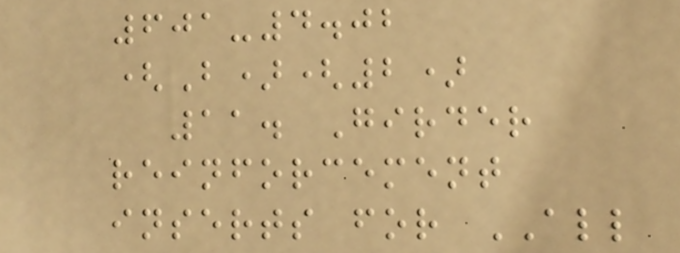601-4.02
(B)(2)
11. Girder
reinforcement
inserts for ALL
